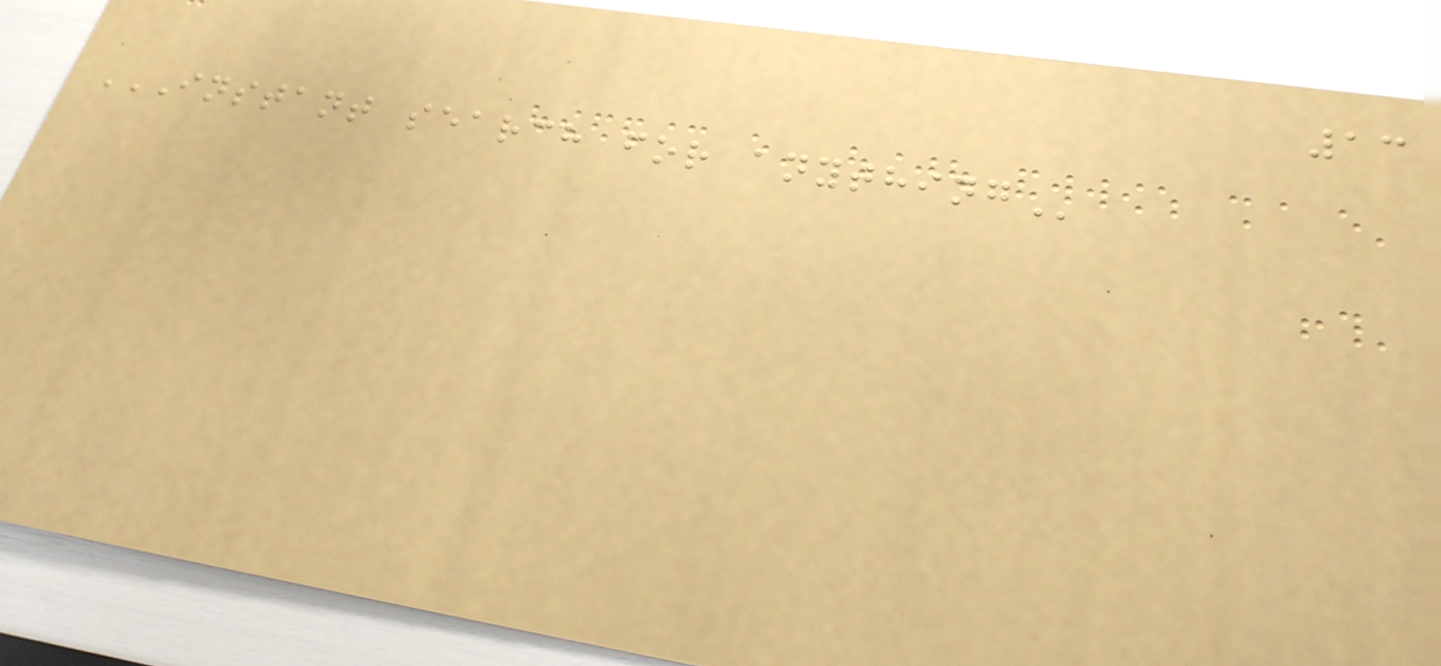13
INSTANT SEARCH FOR ANYTHING
